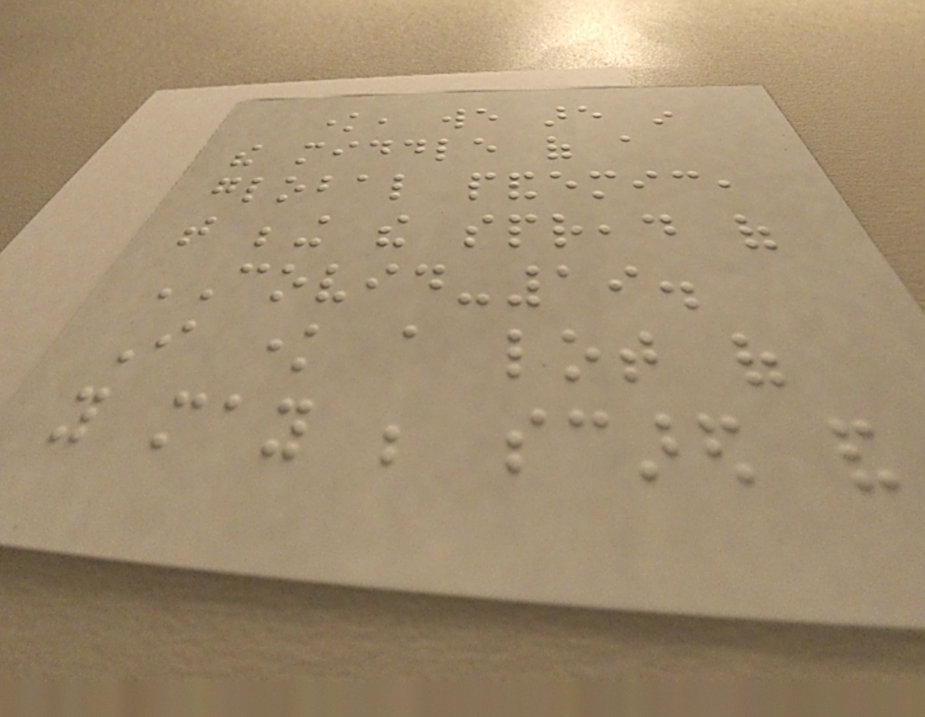know, we are in
the middle of a
global pandemic,
that being the spread of
COVID-19.
I know a lot of
you may be scared and
